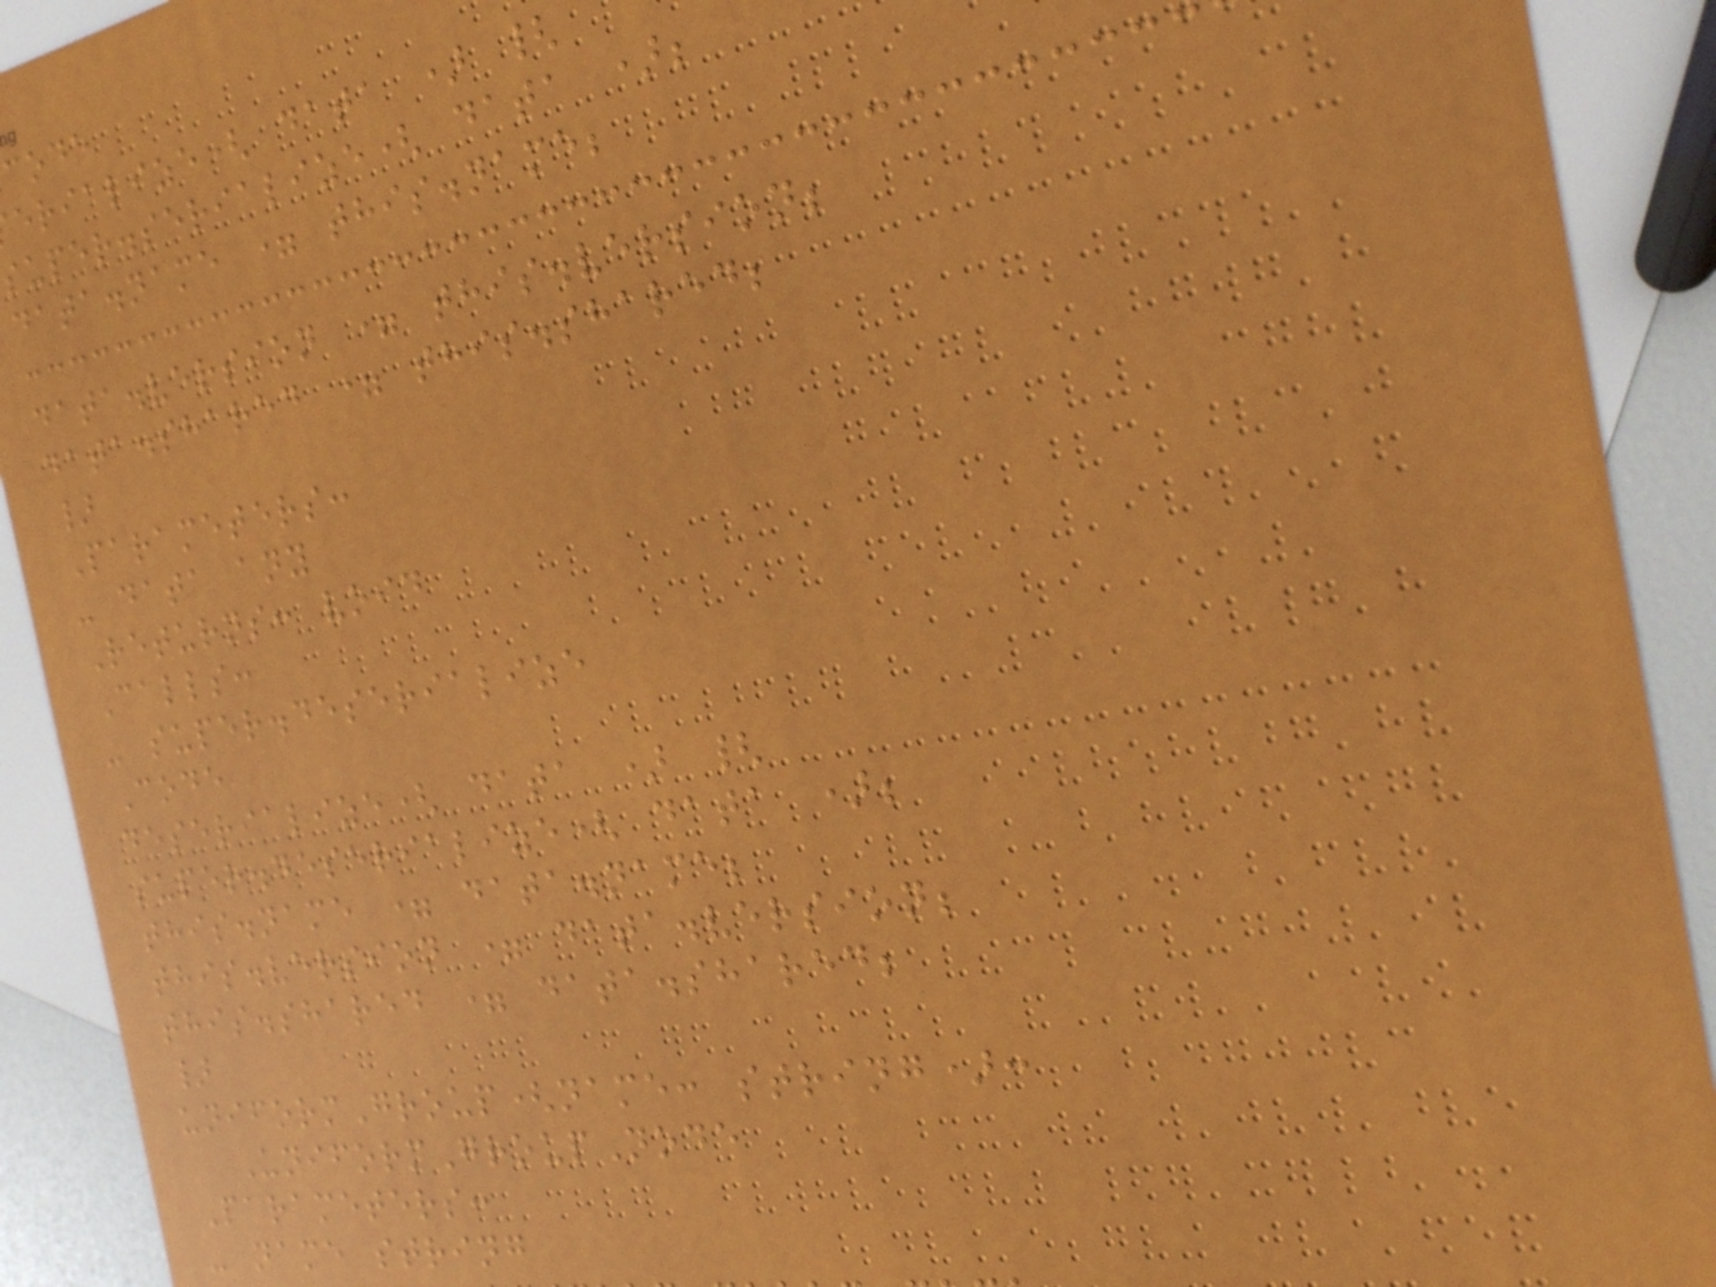code
erialize( data ) {
super.serialize( data );
data.name = this.name;
data.version = this.version;
data.shared = this.shared;
}
Parameters:
- data any
Returns: void
Calls:
- super.deserialize
Code
deserialize( data ) {
super.deserialize( data );
this.name = data.name;
this.version = data.version;
this.shared = data.shared;
}
uniformGroup(name: string):
UniformGroupNode
Parameters:
- name string
